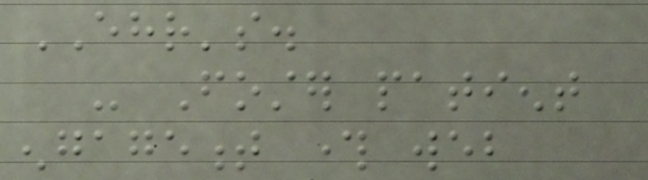EHR's.
- Foster patient
engagement through web
